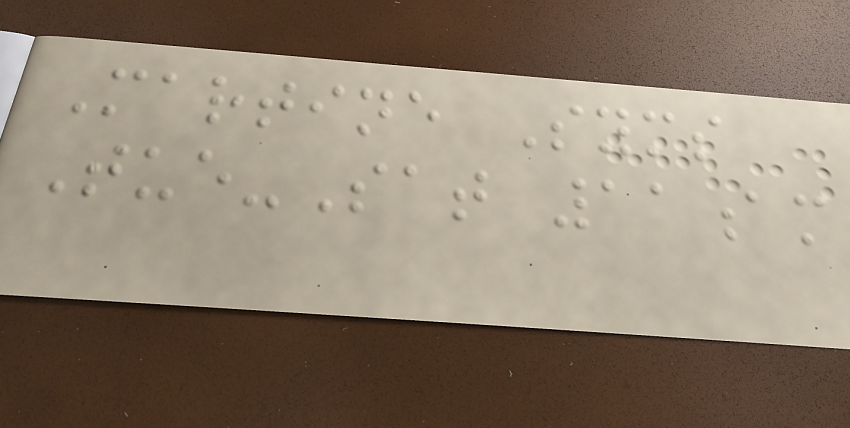Martine Syms
Tue-Sat 11am
